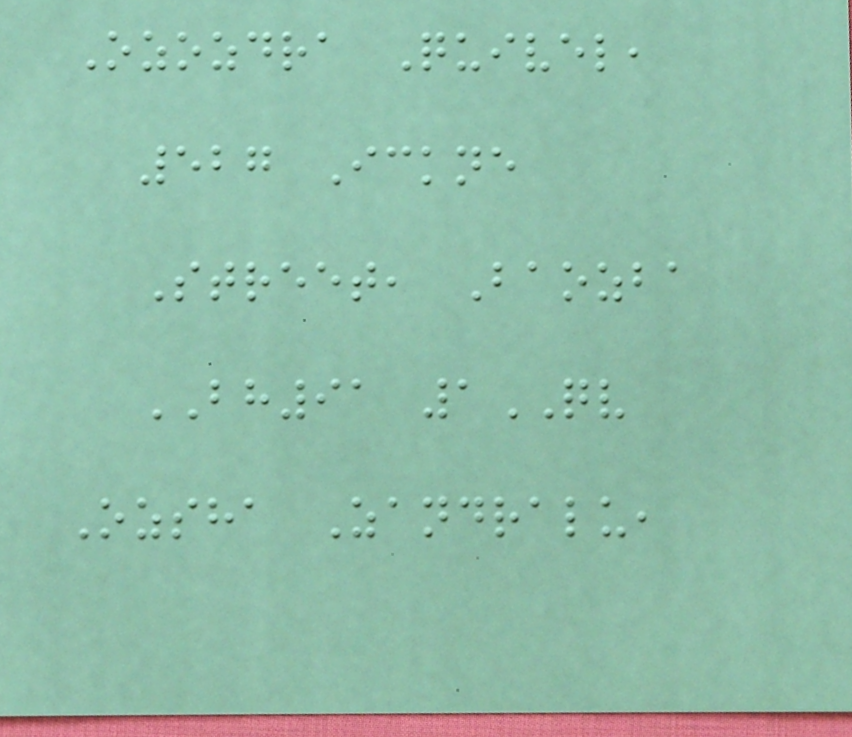Ozozdra Quivel,
527 Ickne
Street, Baozba
BH91 1QV
Ozsha Zandralu,
